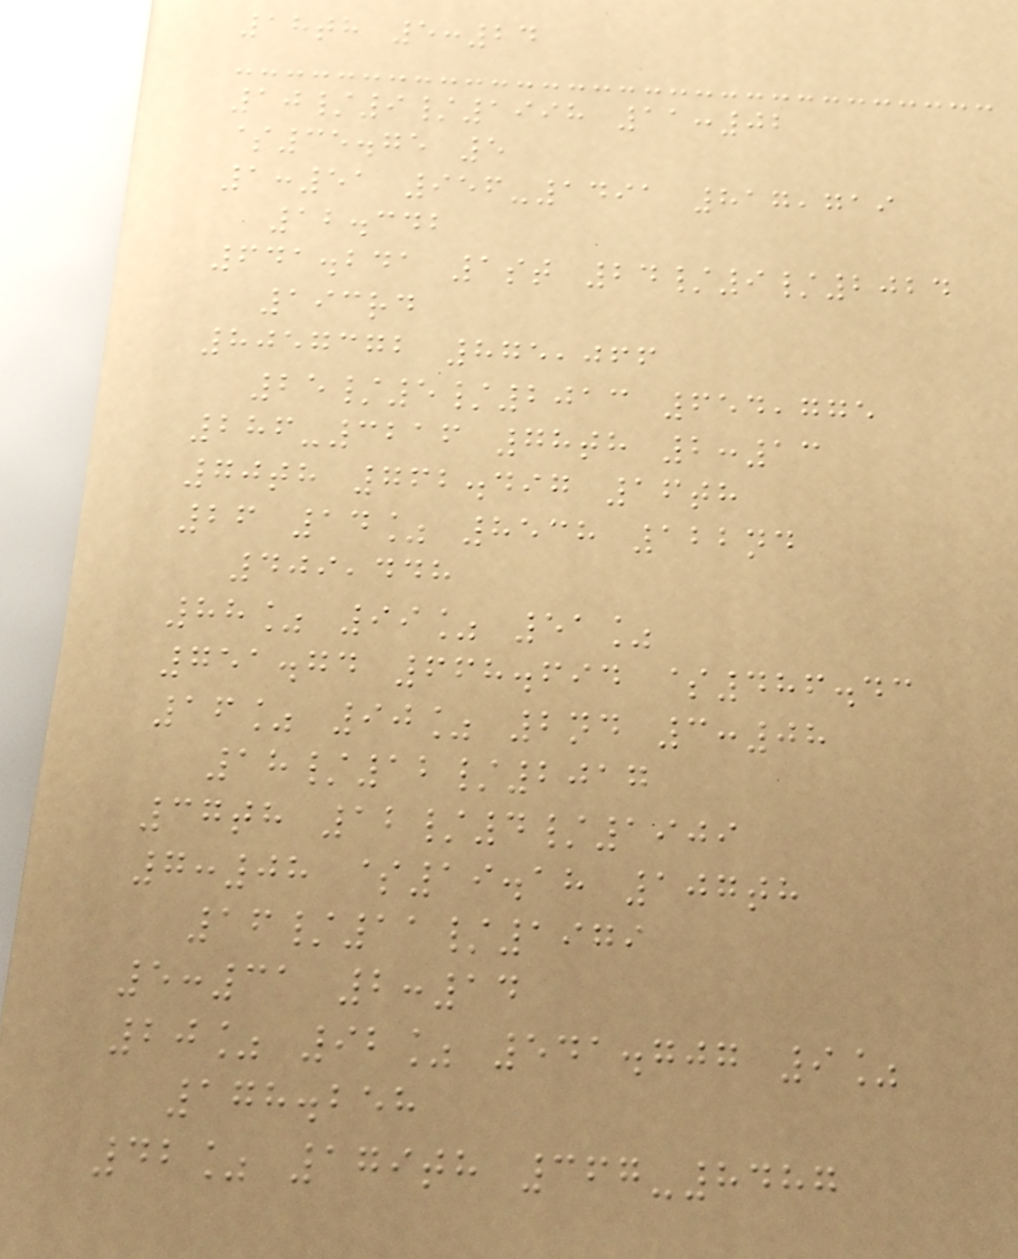18th 5:24
10/9/1998 11:02
$35.75 5
1:51 956-1491 817,719
12.342
641.241 1st 24/9/2024
193rd
8057372 875,066
25/5/2013 654,775
286-3216 78th 2:13
70th 762.497 16th
26 14% 8538 122nd
409,448
88% 99% 51%
751.74 668.694 $486.43
16% 90% 2nd 3:08
18/12/2017
37th 12/4/1909
7:08 $19.18 107th
16/11/1979
5:31 2:14
20% 92% 541.707 9%
178.258
42% 179th 367-8487
